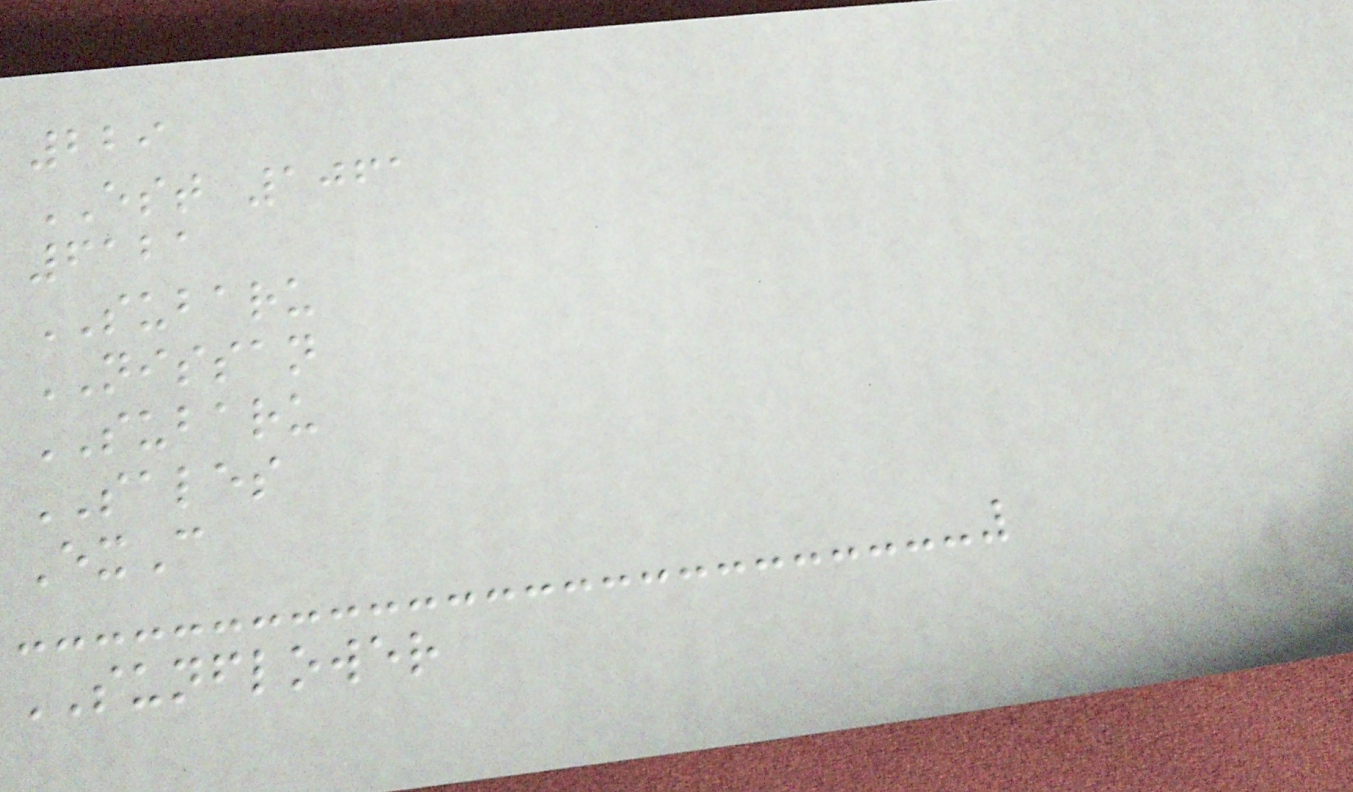229
EST 1061
6121
SUBARU
NISSAN
SUBARU
SALES
ExC
SUNFLOWER
